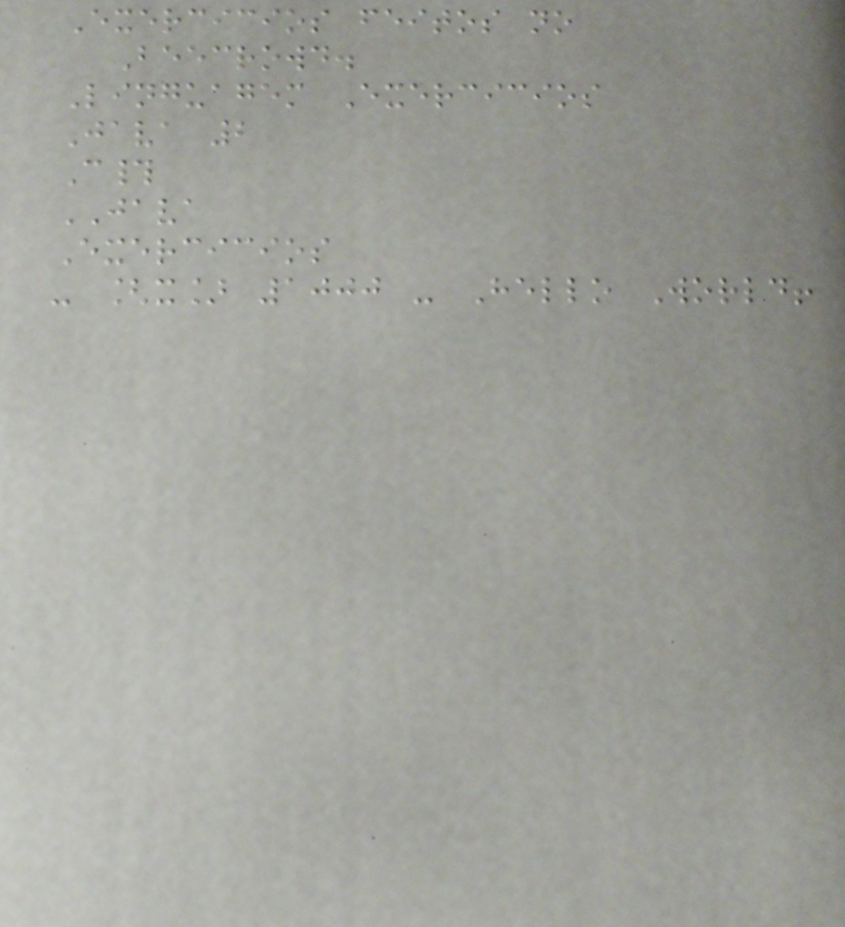Exercicios feitos no
Beecrowd.
Linguagem Exercicios
Java 2
C#
JAVA
Exercicios
- [x] 1000 - Hello World!
